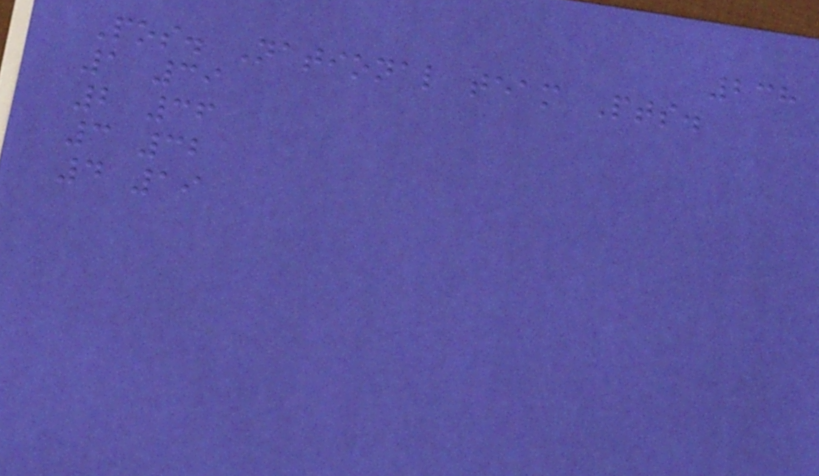238
Pos. National team Pts.
1 39
2 36
3 32
4 19
